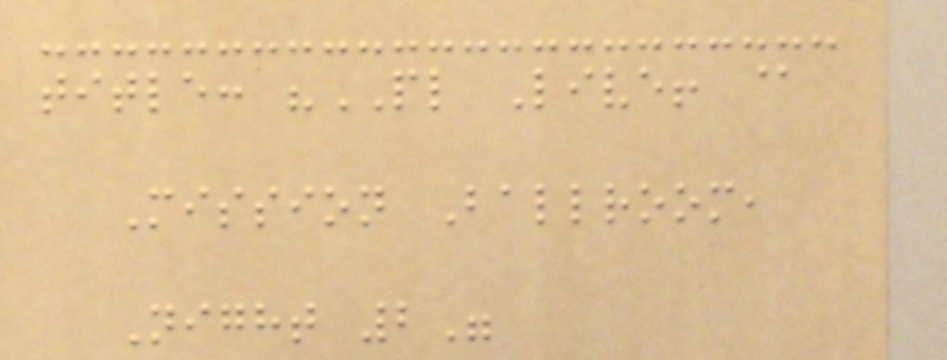title: "PL Live! @
Mission Ballroom,
Night 2"
